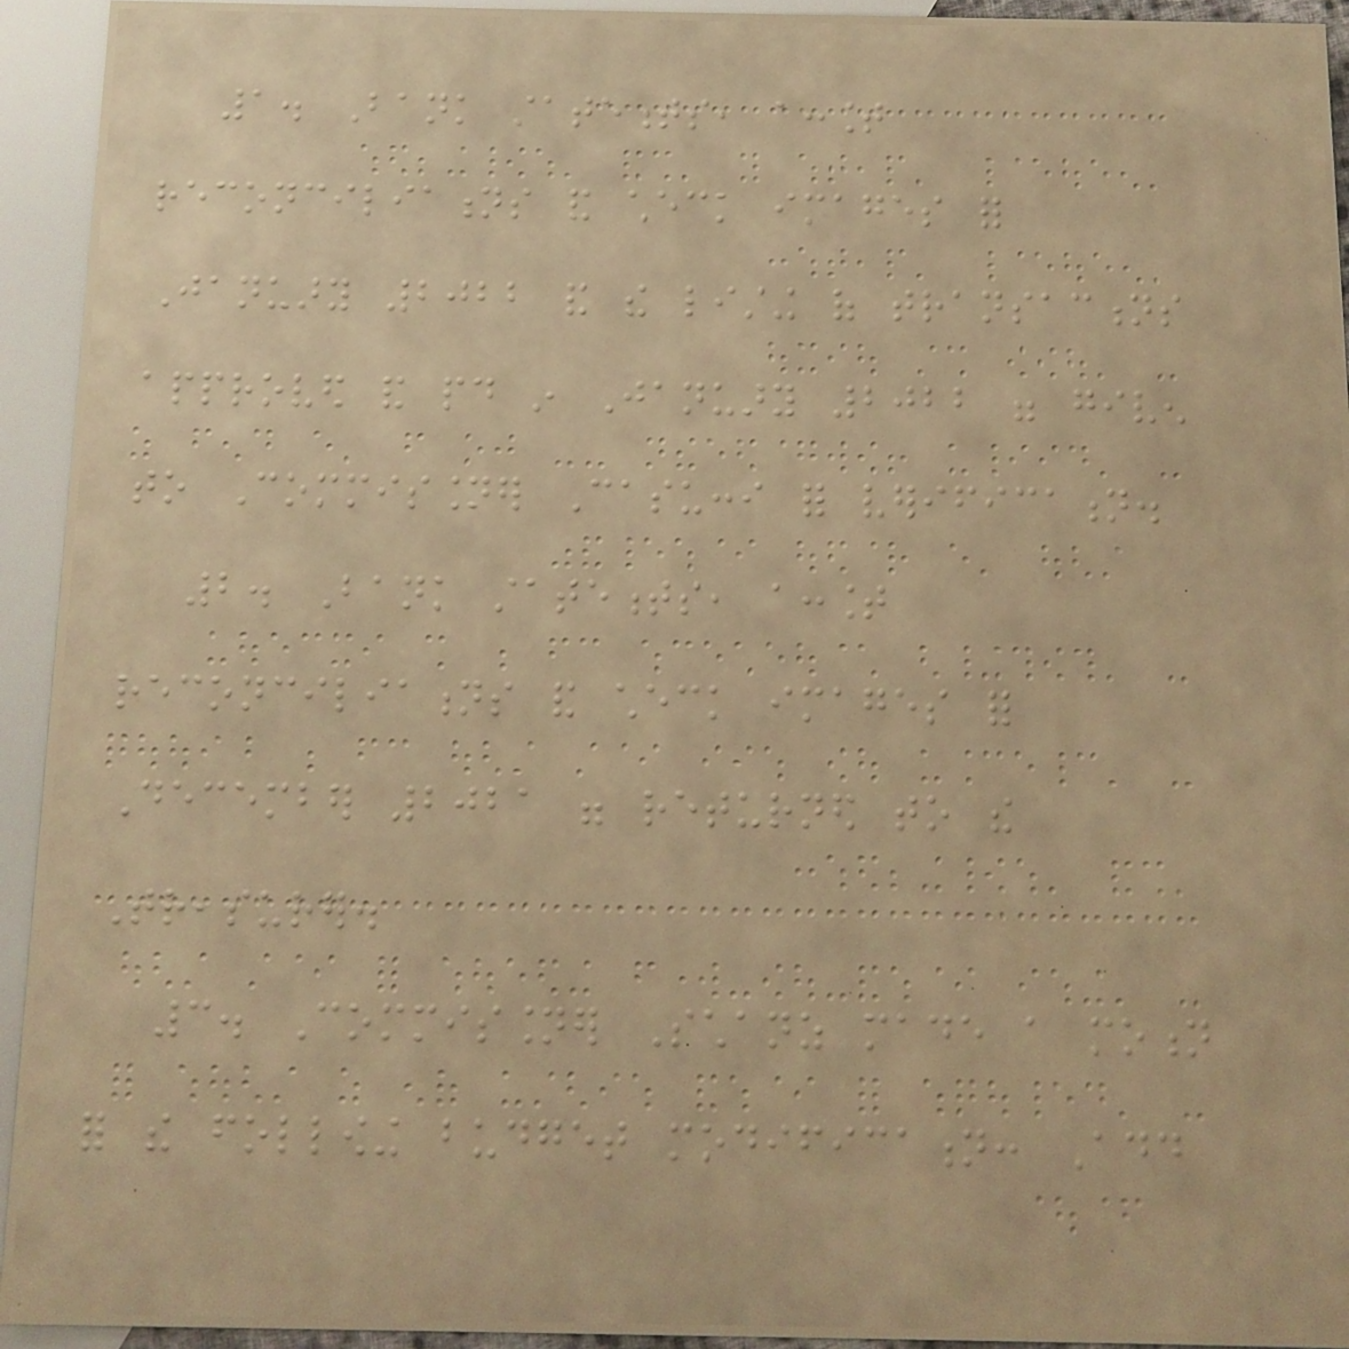1. Bank statements, account
reconciliations and check images for
January 2022 and the listing of transactions
approved and paid in January 2022 were given
to Commissioner Casucci for verification.
2. Bank statements, account
reconciliations and check images for
December 2021 were returned to the
Treasurer.
3. Commissioner Schanz made a motion
for the following budget modification: Add
